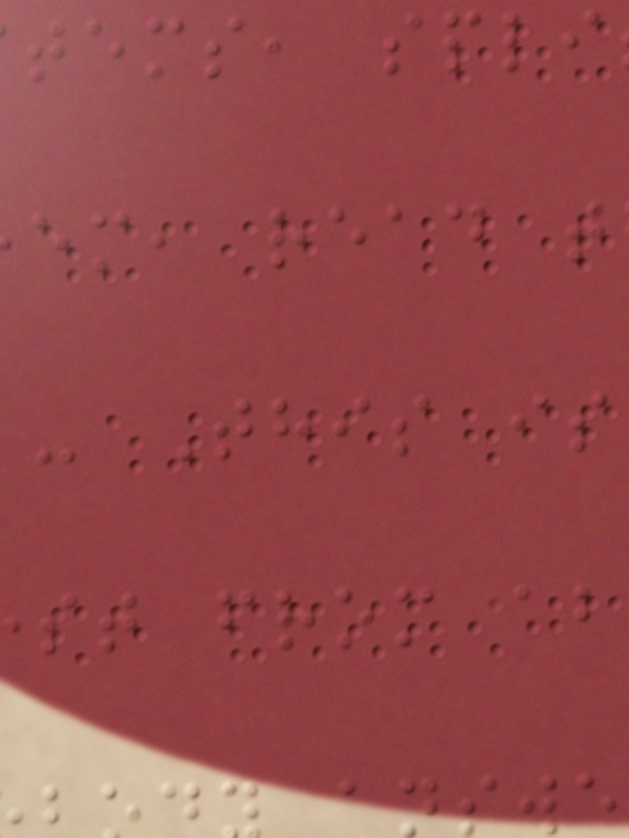tems, spli
em, read t
- This is
st from ab
